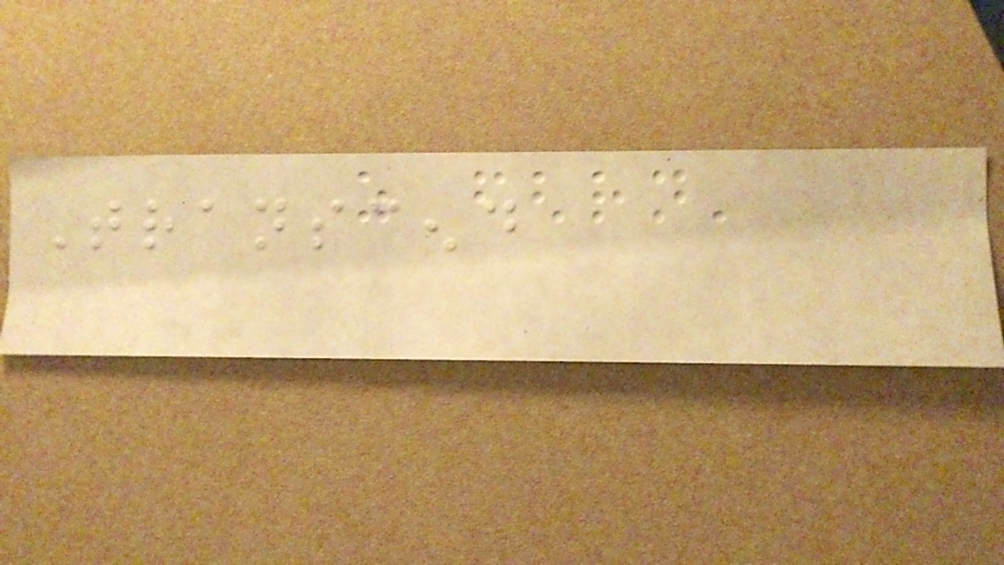Transcend
